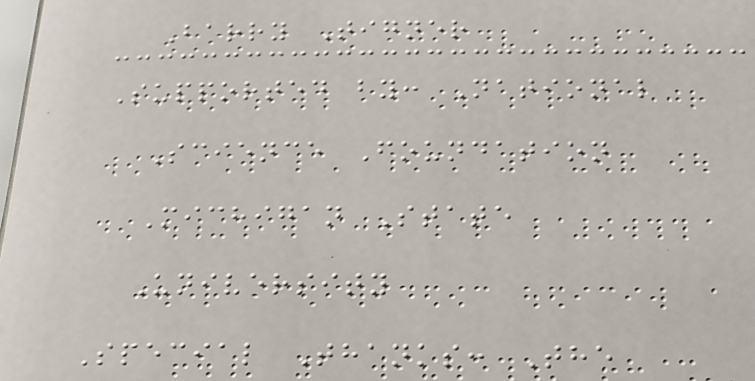Barry Tigner
Supported by: National
Science Foundation
Michigan State
University
Special Thanks: The
